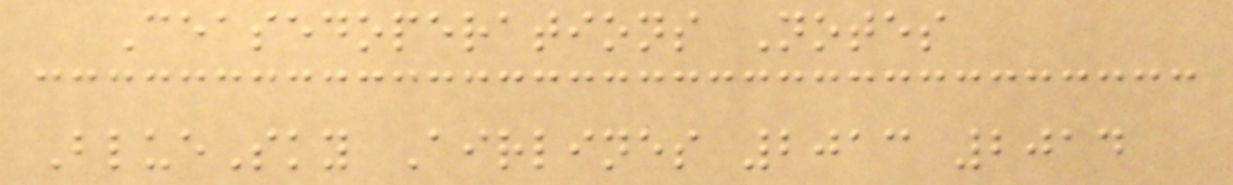Ceasedoperations Notes
BlueSky Airlines 2013 2014
